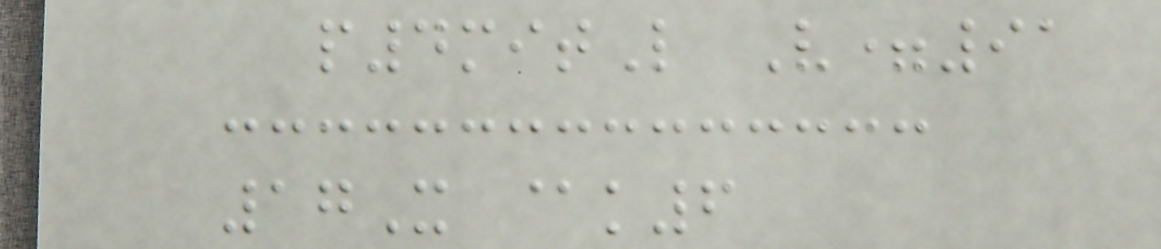p4mitL V=91
17X @k6
